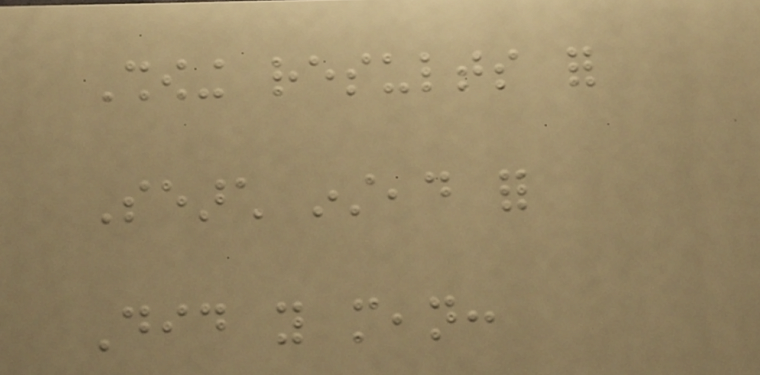Showing results for
Search instead for
Did you mean:
